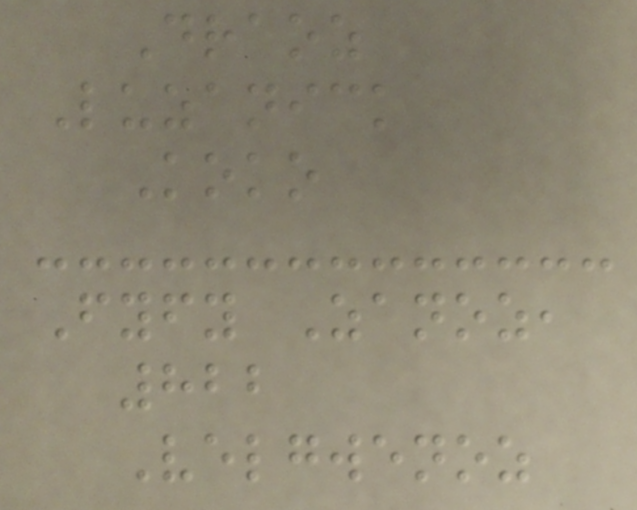Draoz
Luzanick
Koko
Fyfy Zanoz,
822
Velgwenoz
